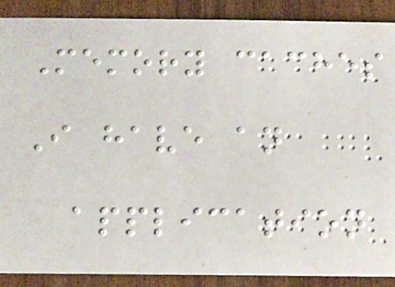Memory caches
I have an
application
